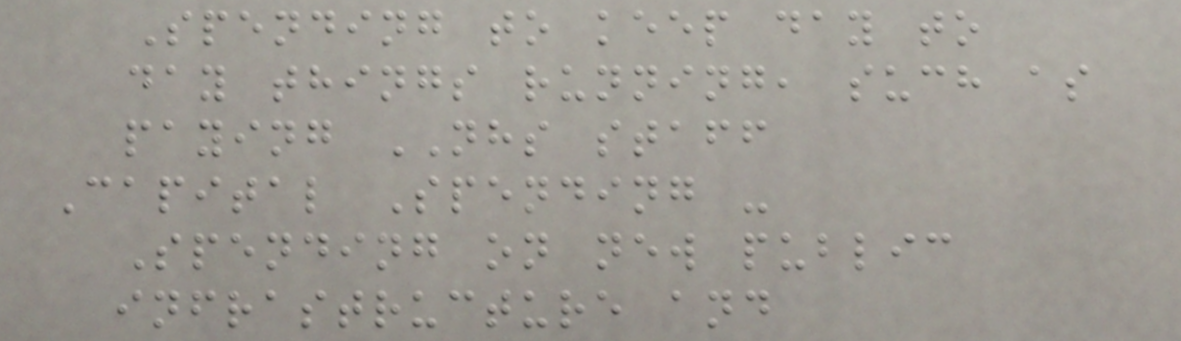Spending to keep day to
day things running, such as
paying NHS staff
Capital Spending -
Spending on new public
infrastructure and
